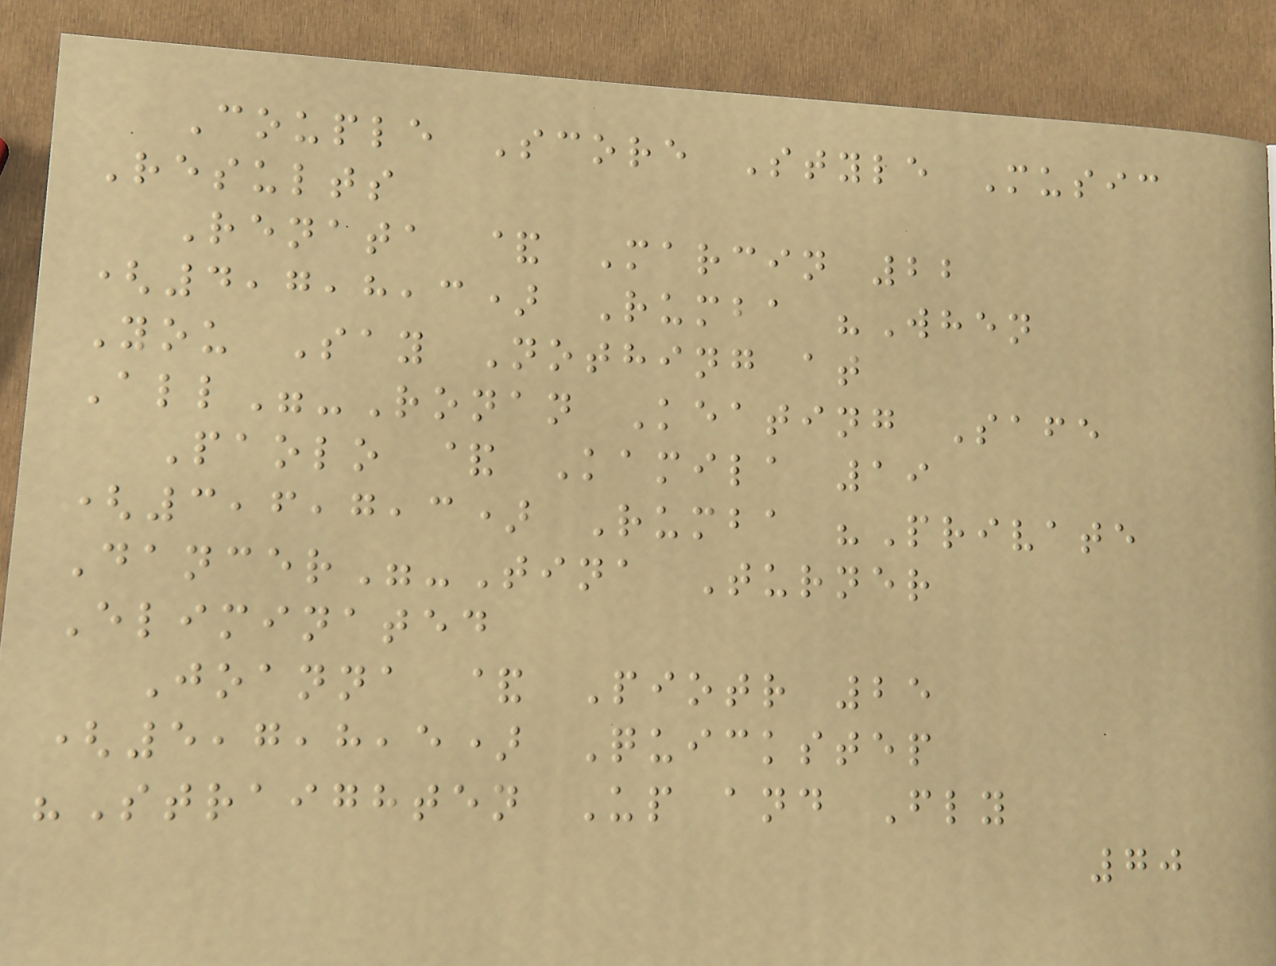Couple Score Style Music
Results
Renata & Marcin 22
(4,7,8,3) Rumba "When
You Say Nothing at
All"-Ronan Keating Safe
Paolo & Kamila 19
(3,6,7,3) Rumba "Private
Dancer"-Tina Turner
Eliminated
Joanna & Piotr 25
(5,7,8,5) Quickstep
"Straighten Up and Fly
70
